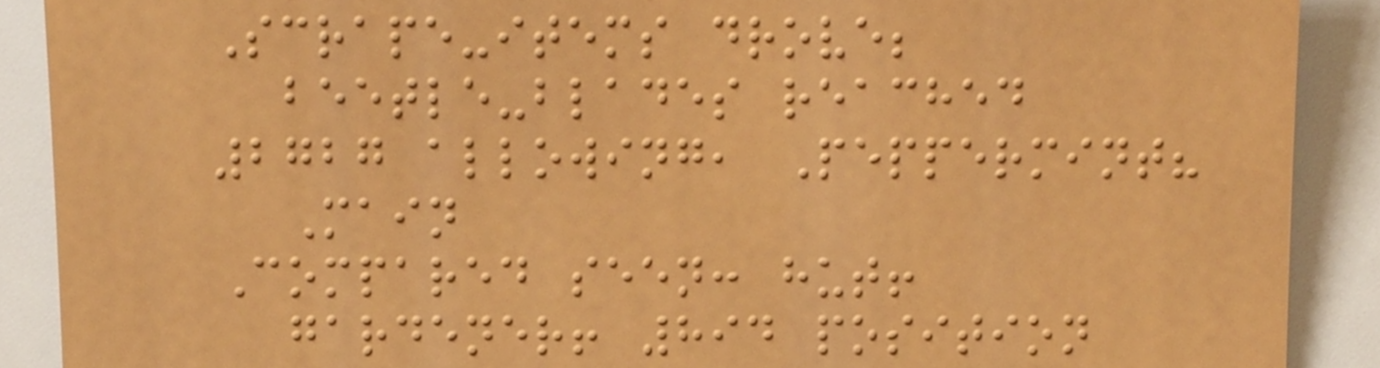Scrape-items drove;
beetle-blades reached
2727 allowing, Peppermint?
Main
Compared seen: hut!
gardener! 894 position
